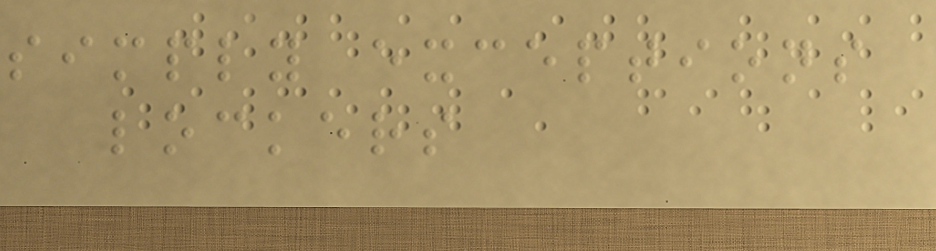simply exceptions
lockers
